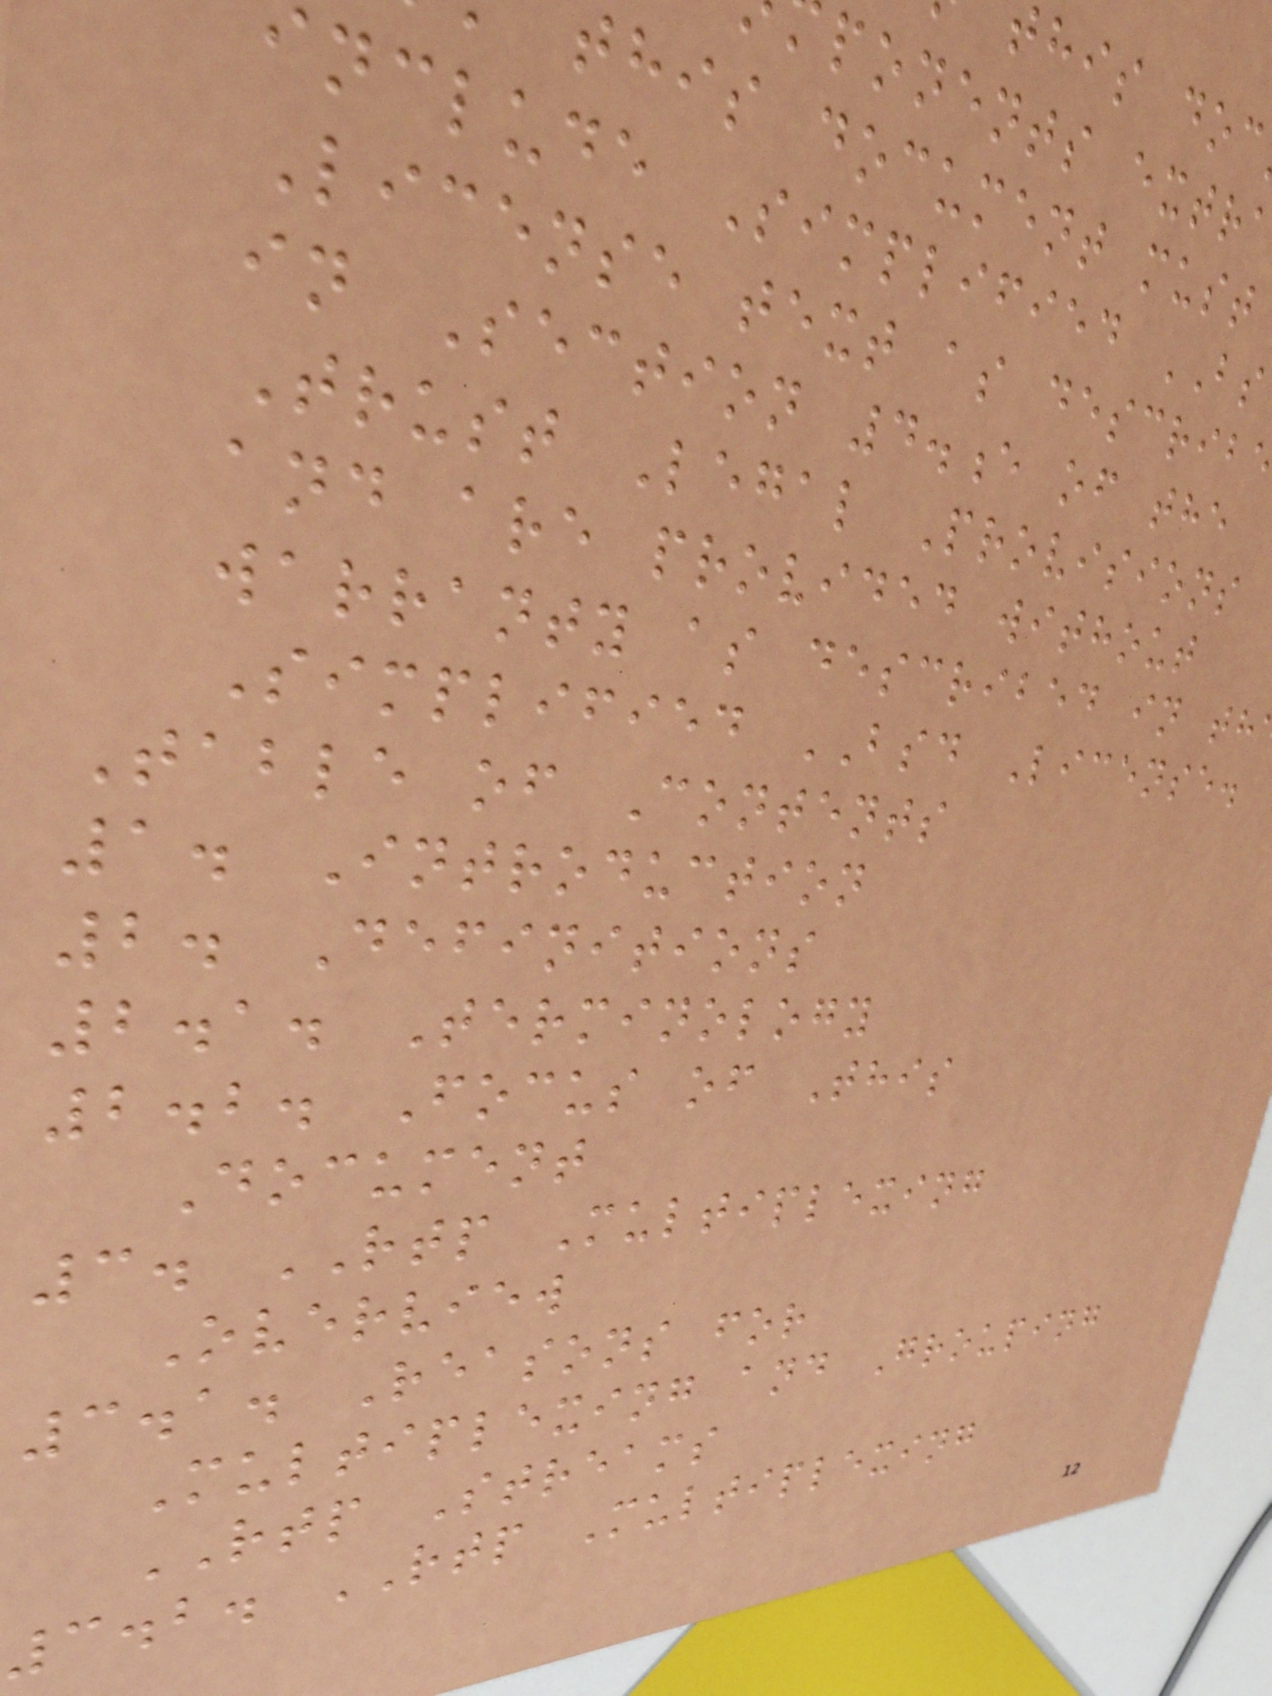ponents extr
this document must
nclude Simplified BS
License text as describ
in Section 4.e of the
Trust Legal Provisions
and are provided without
warranty as described in th
Simplified BSD License.
Table of Contents
1. Introduction
2. Definitions
2.1. Terminology
2.2. Focus of This
Document
3. RTP Multiplexing
Overview
3.1. Reasons for
Multiplexing and Grouping
RTP Streams
3.2. RTP Multiplexing
